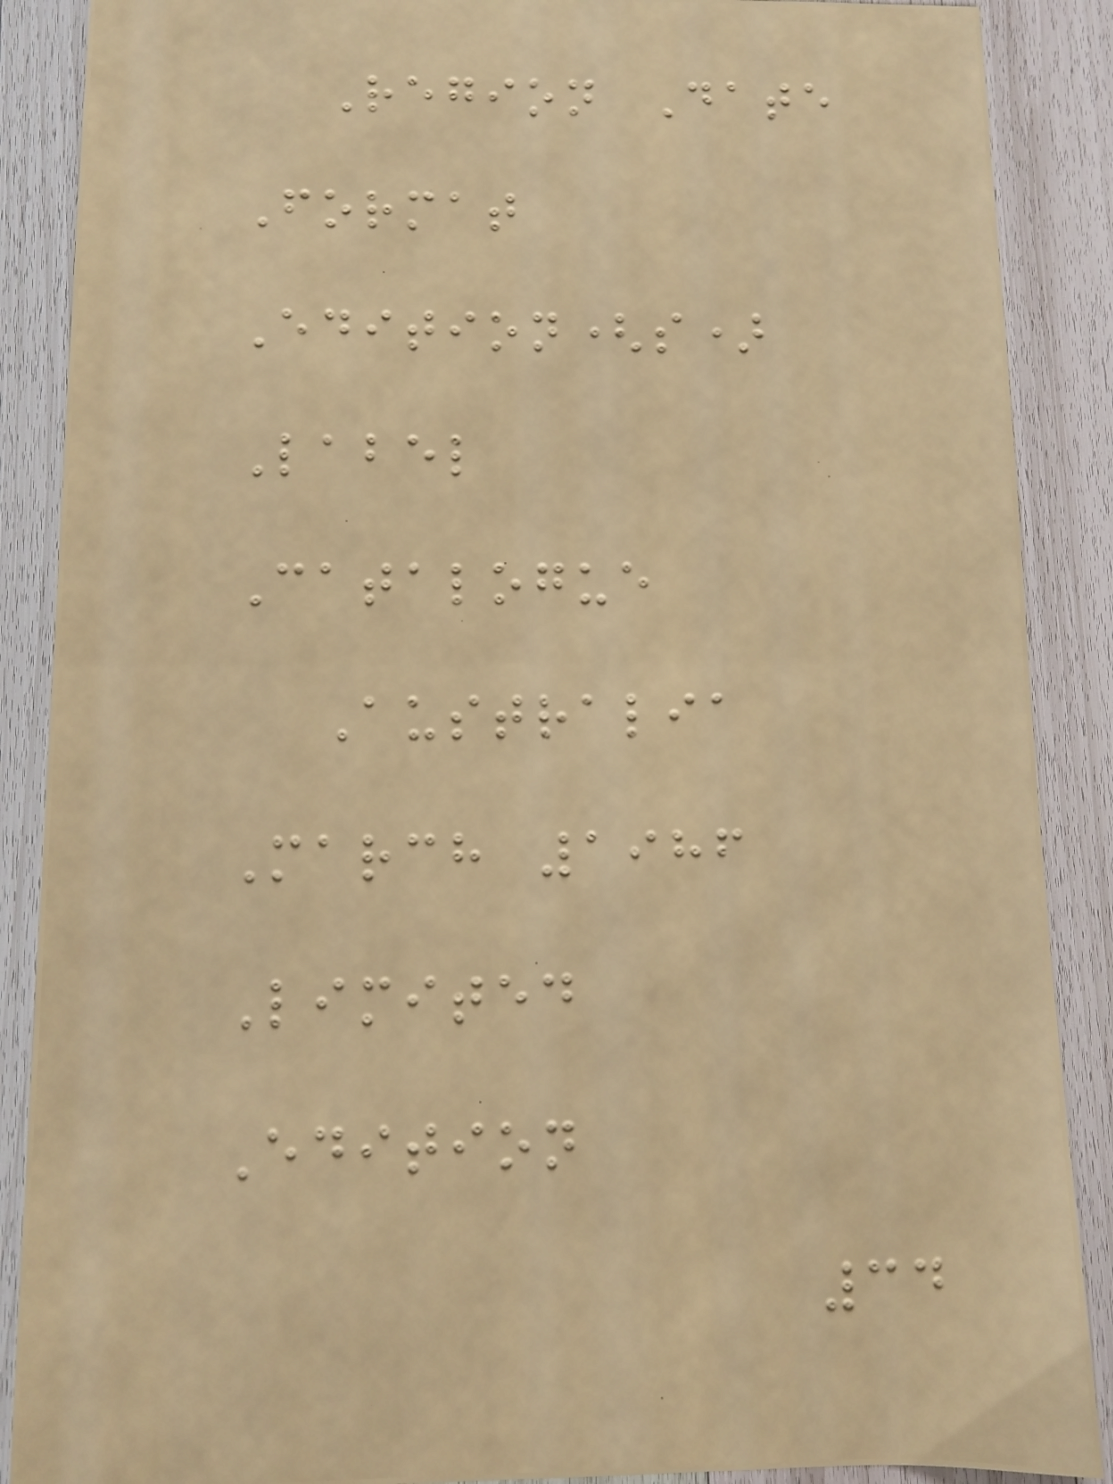Region Date
Format
Edition(s)
Label
Catalogue
Australia
March 1986
Limited
Edition
34
